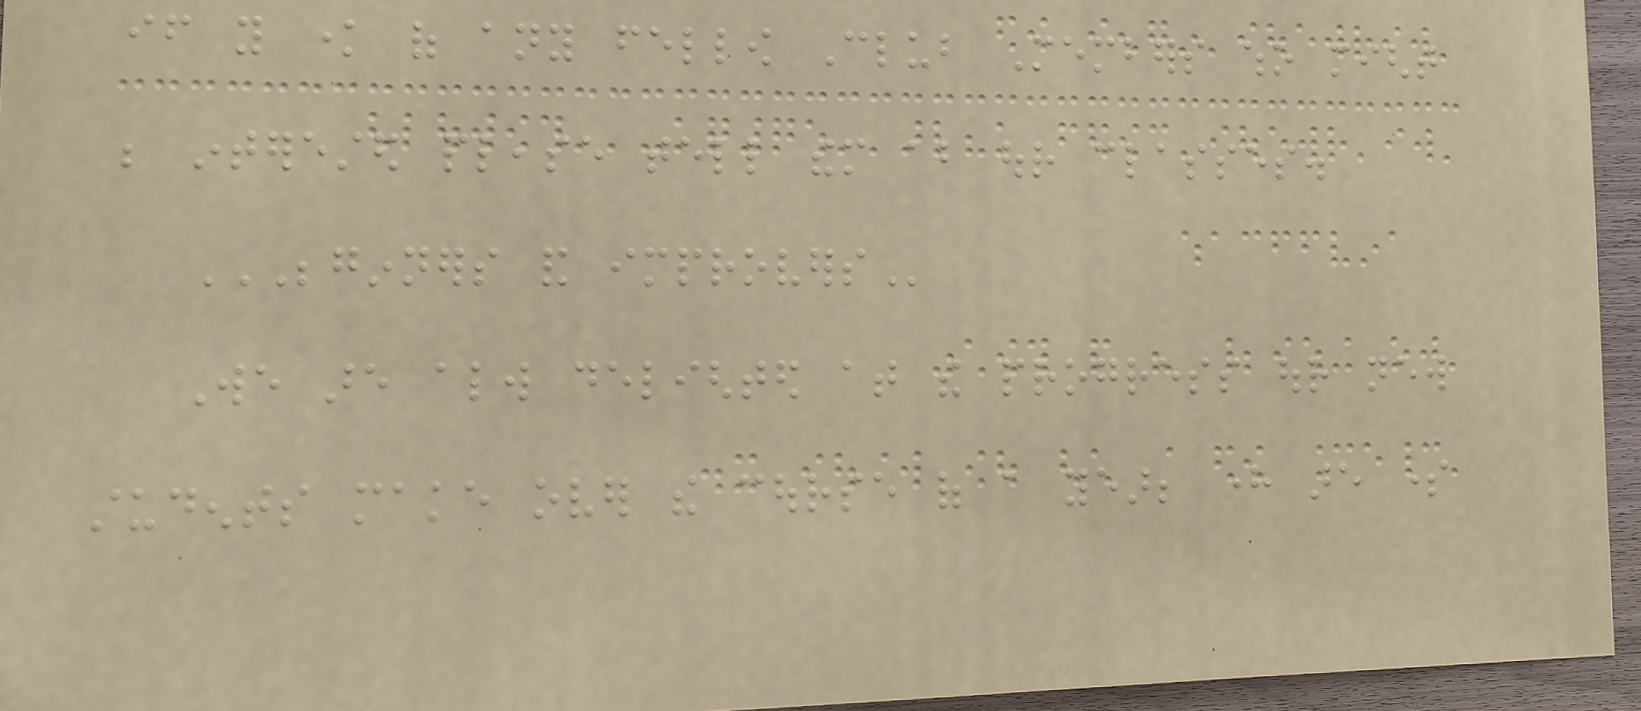if you know of any fellow Club Members who might
be interested please tell them about our classes.
BEGINNERS AND IMPROVERS
We are always delighted at the progress our new
students make over the course of a year; here are some
